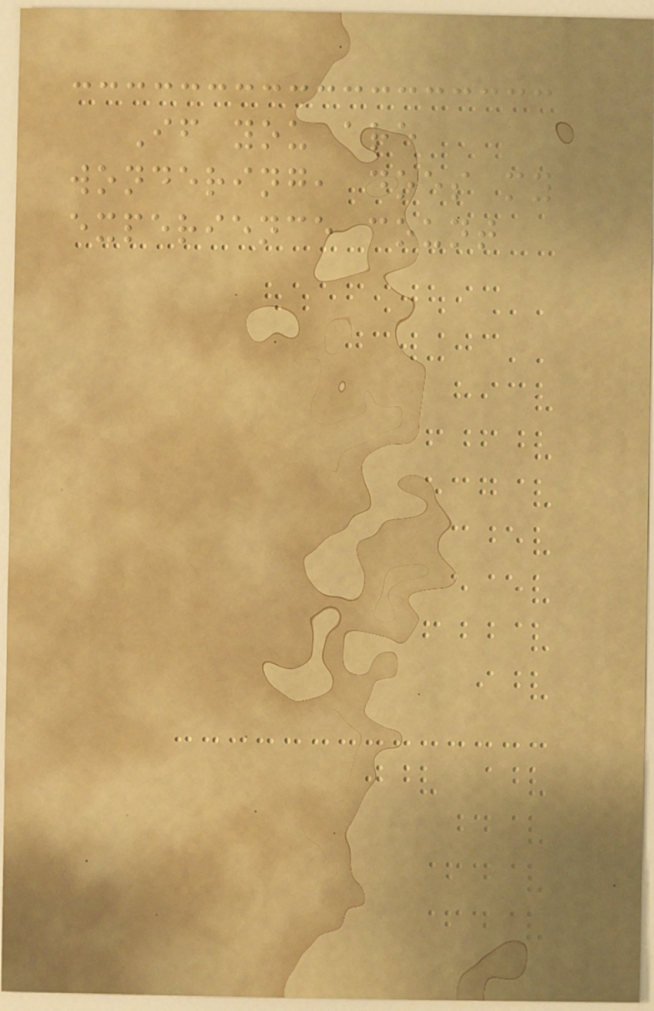If you are
wondering, does my
experience count
